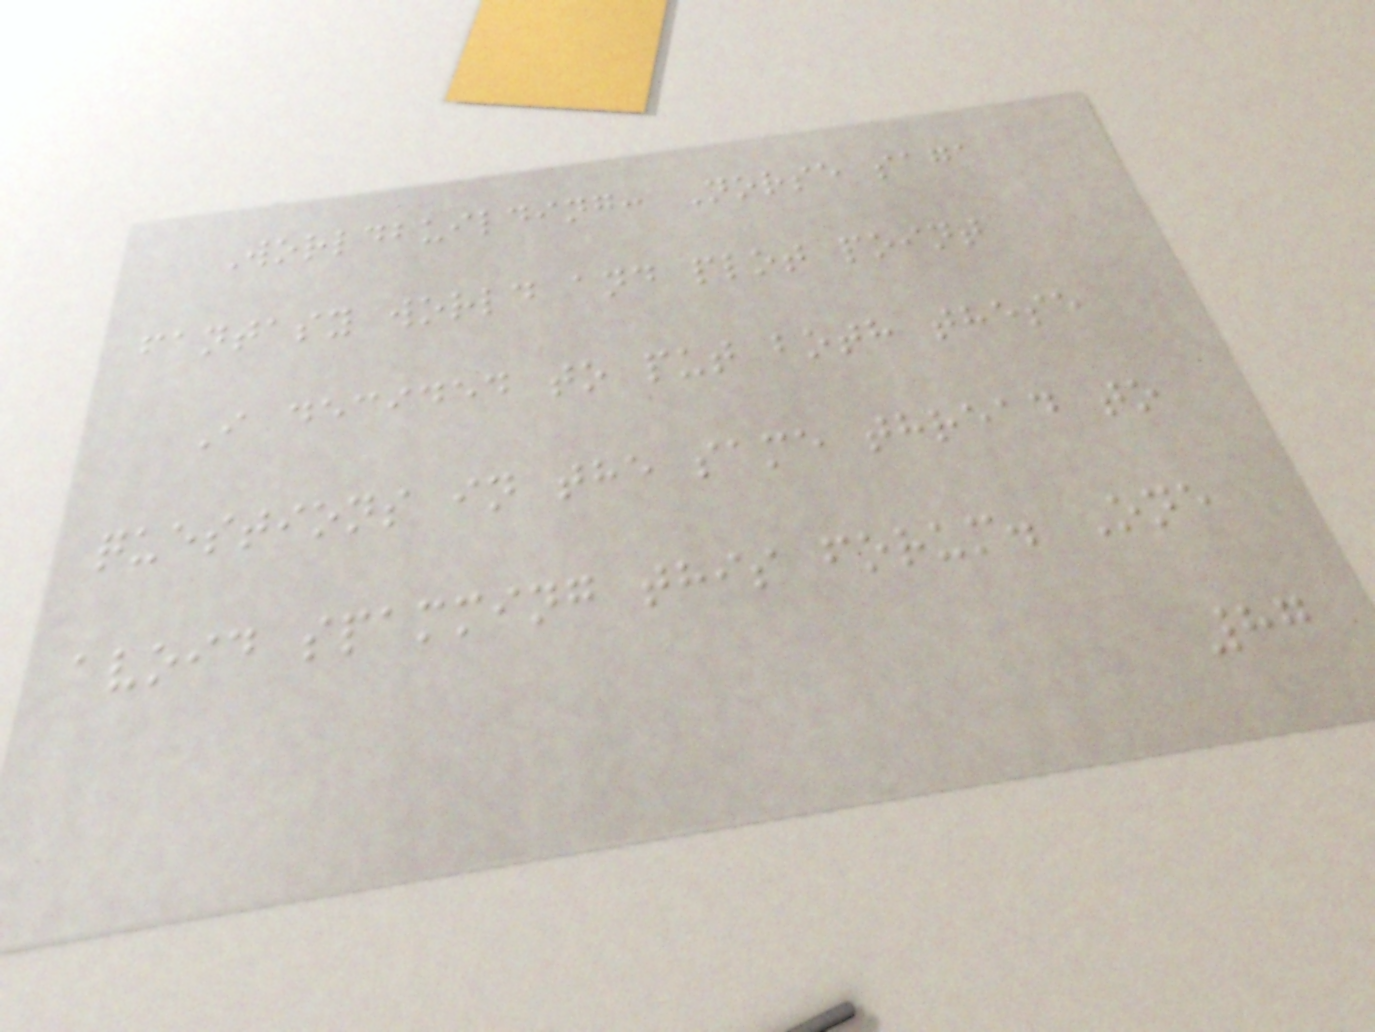Worldbuilding: Norse saga
fantasy world and plot point
I decided to put both these
questions in the same thread to
avoid spamming this forum. One
87
